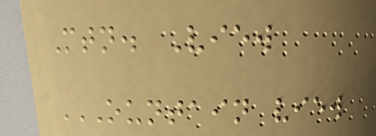Mtn. View
OUNTAIN VIEW
